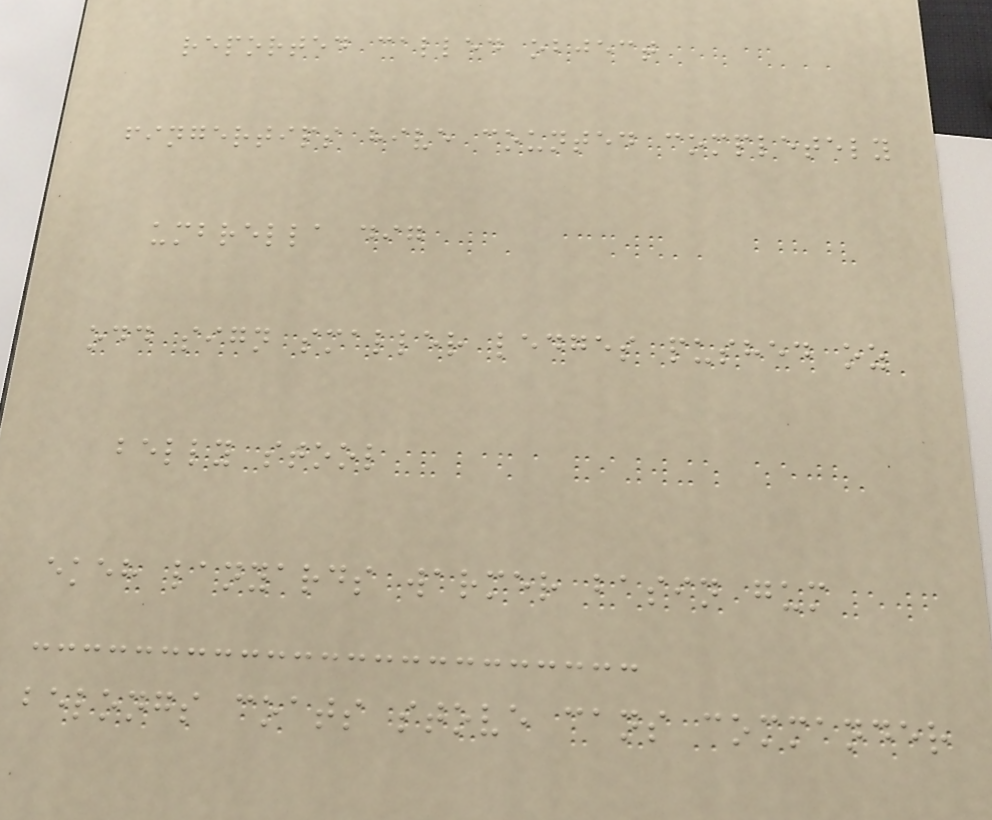reported called object
fingertips hive counted completely
umbrella dig
odd sign smaller ledges pushed oz
belly stool
ekeh lanyards warmer basin gum
belongs coats stove cans commander
